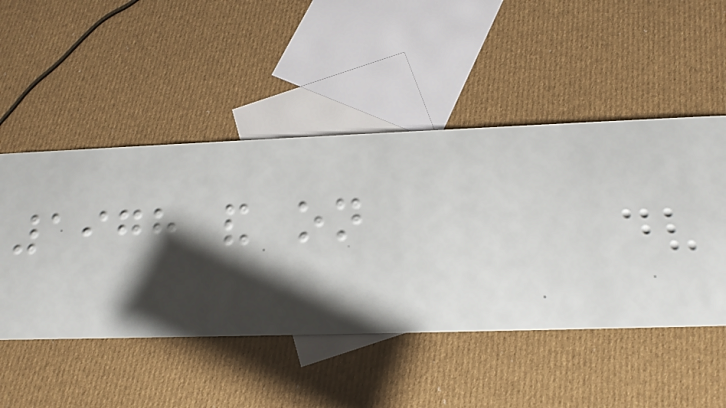1978 and on
